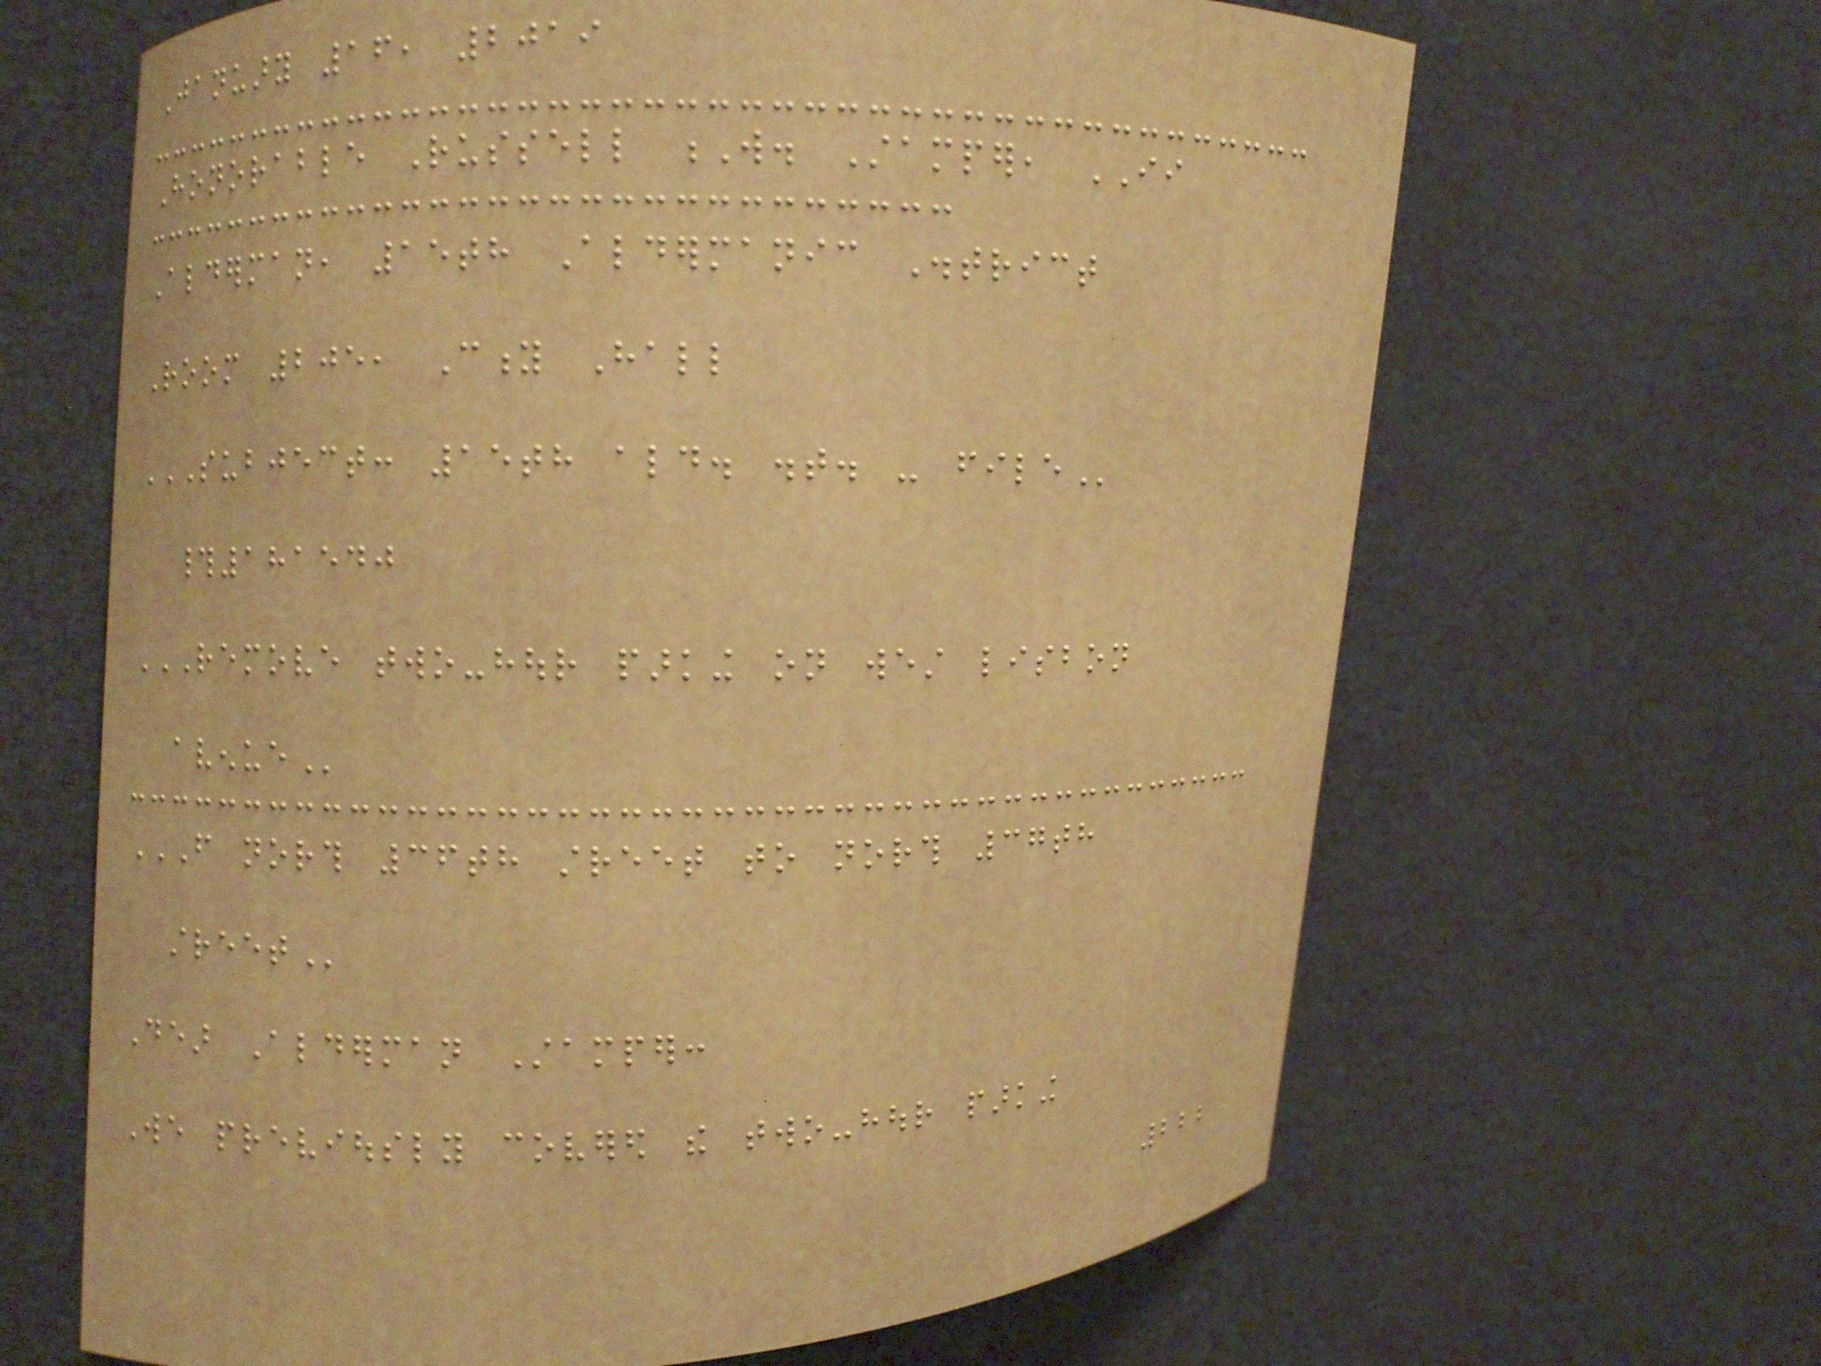January 16, 2019
Honorable Russell W. Stamper, II
Alderman, 15th Aldermanic District
Room 205, City Hall
SUBJECT: 15TH ALD. DIST. - FILE
#181540
REMOVE TWO-HOUR PARKING ON WEST LISBON
AVENUE
FROM NORTH 36TH STREET TO NORTH 37TH
STREET
Dear Alderman Stamper:
We previously covered the two-hour parking
222
